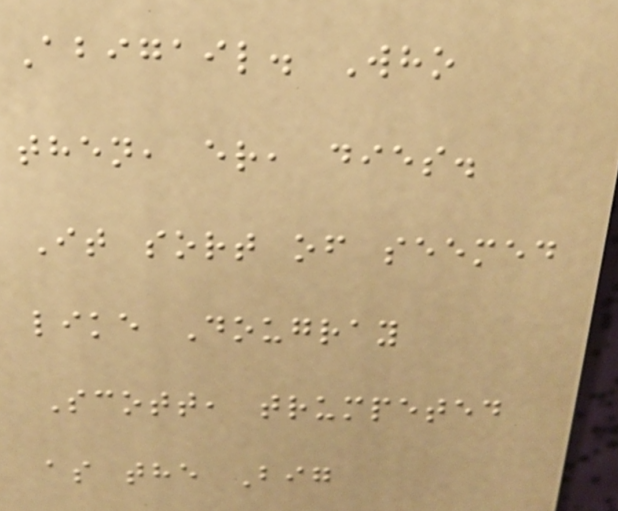Abigail. Who
then, er, dies.
It sort of seemed
like Dougray
Scott, trumpeted
as the Big
